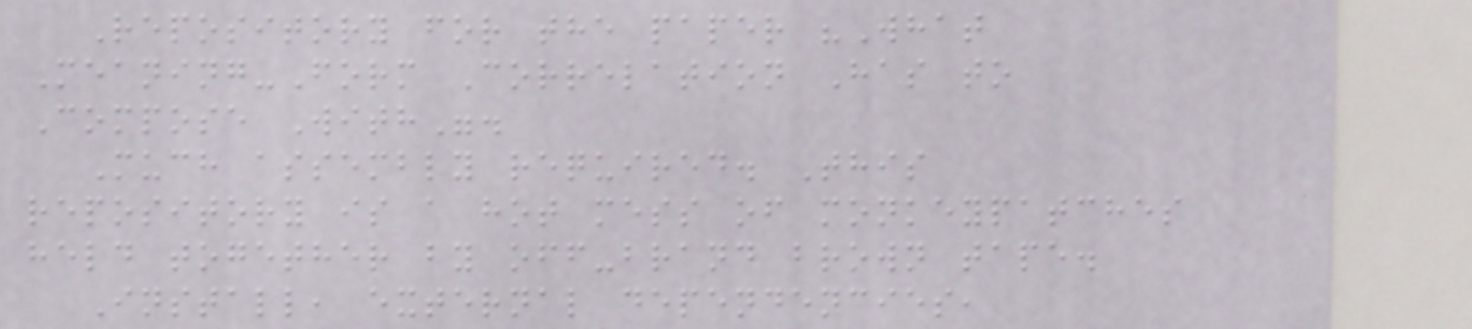Repository for the paper "What
Meaning-Form Correlation Has to
Compose With".
Much assembly required. This
repository is a hot mess of monkeypatches
held together by off-brand brown tape.
Install, external dependencies,
